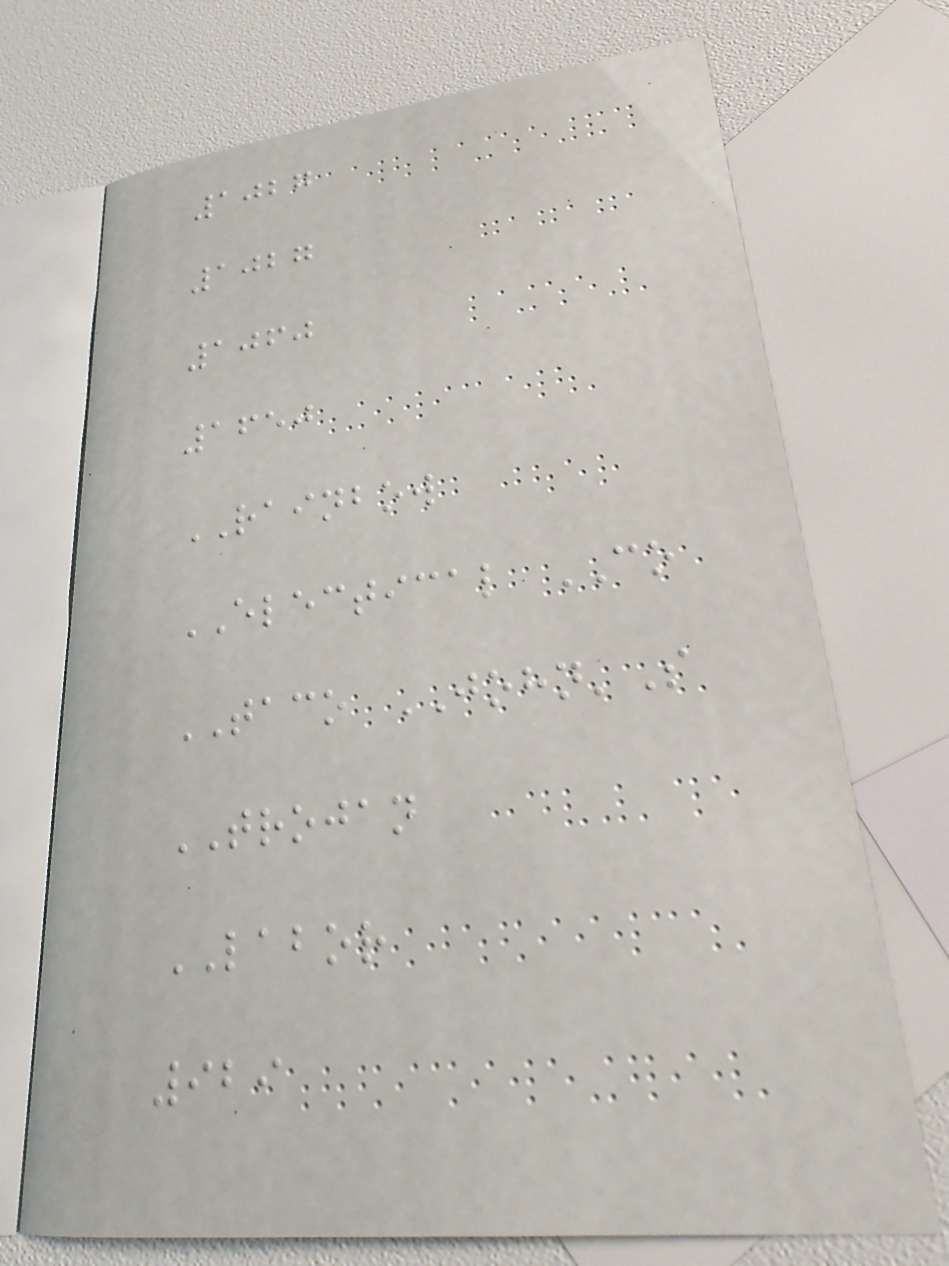1027
1027
1060
1650
RAINBOW
ELECTICAL CO
TACO JOHN'S
TROJAN
LABOR
929
